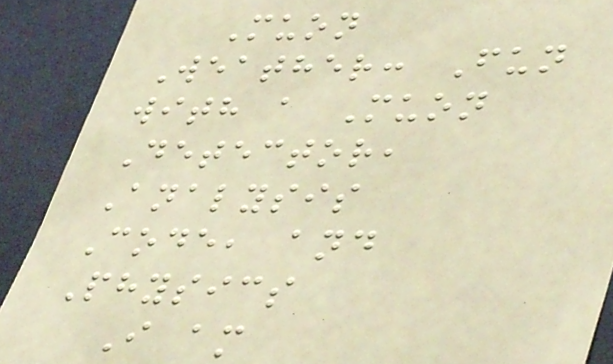Muon
Weather: Fun
with a Muon
Detector,
Analysis
Code, and
Physics
I am
